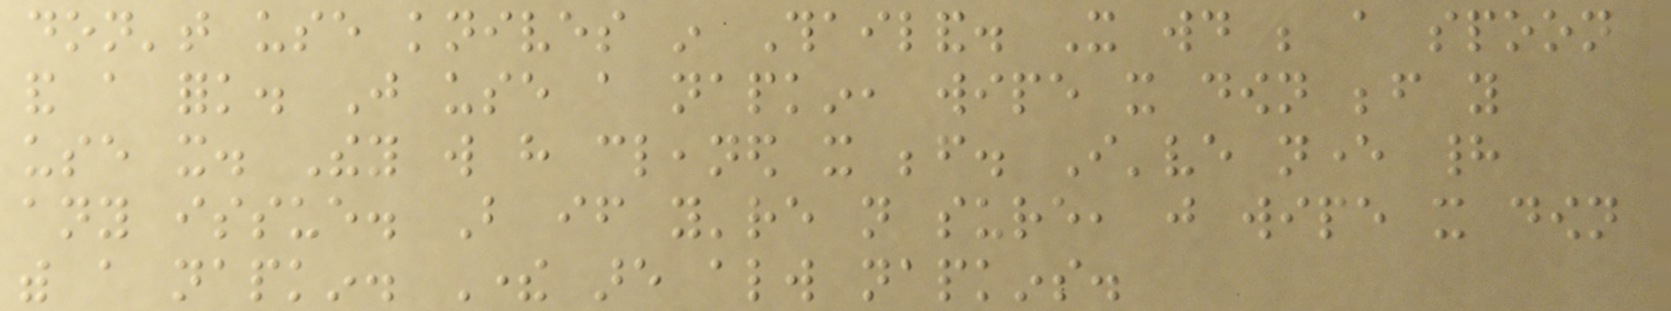don't use knives in Thailand. It would be a spoon
and a fork. Just use a napkin, wipe it down before you
use it. They will have cleaned it before. I've never had
any issue. But if you're not sure, just wipe it down
with a napkin. There are always napkins.
